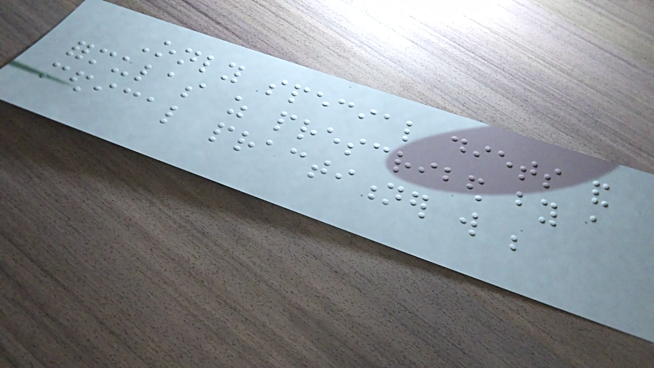Only special diets and
formulas as prescribed by a
medical practitioner will be
